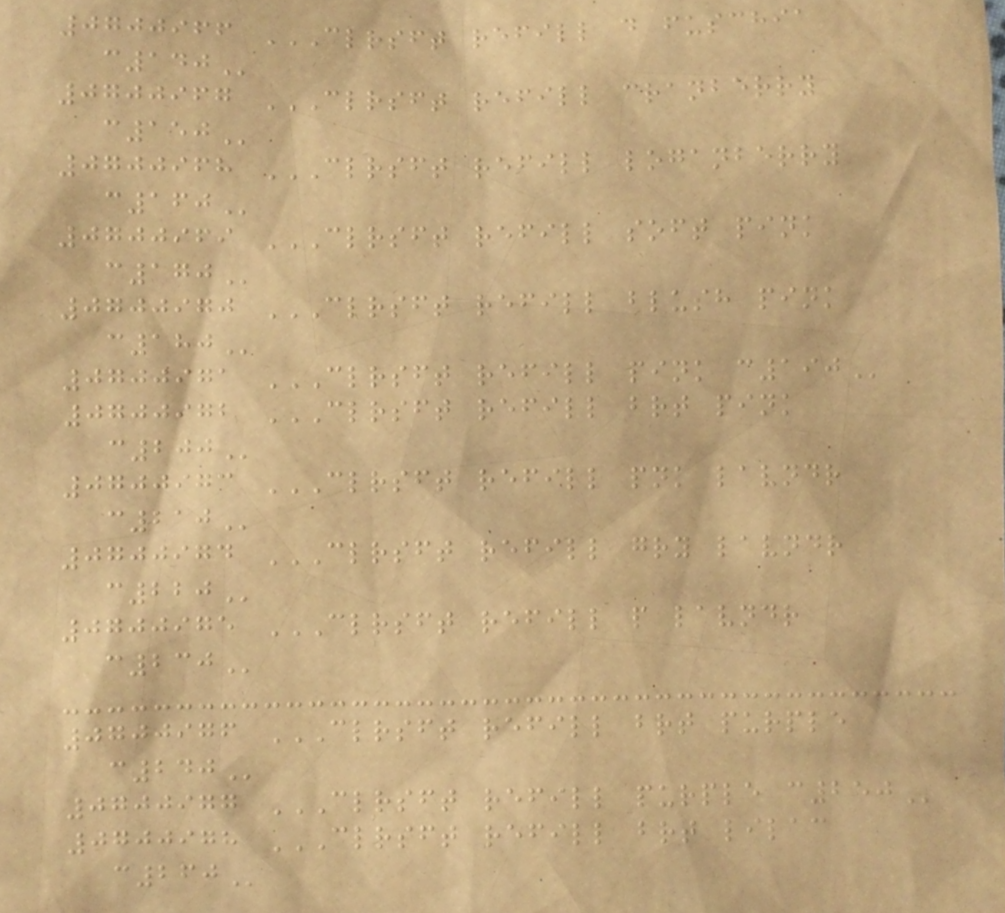0700966 CLRSFT REFILL D FUSCHIA
C140
0700967 CLRSFT REFILL CRANBERRY
C150
0700968 CLRSFT REFILL LOGANBERRY
C160
0700969 CLRSFT REFILL SOFT PINK
C170
0700970 CLRSFT REFILL BLUSH PINK
C180
0700971 CLRSFT REFILL PINK C190
0700972 CLRSFT REFILL BRT PINK
C200
0700973 CLRSFT REFILL PNK LAVNDR
C210
0700974 CLRSFT REFILL GRY LAVNDR
C220
0700975 CLRSFT REFILL P LAVNDR
C230
0700976 CLRSFT REFILL BRT PURPLE
C240
0700977 CLRSFT REFILL PURPLE C250
0700978 CLRSFT REFILL BRT LILAC
C260
